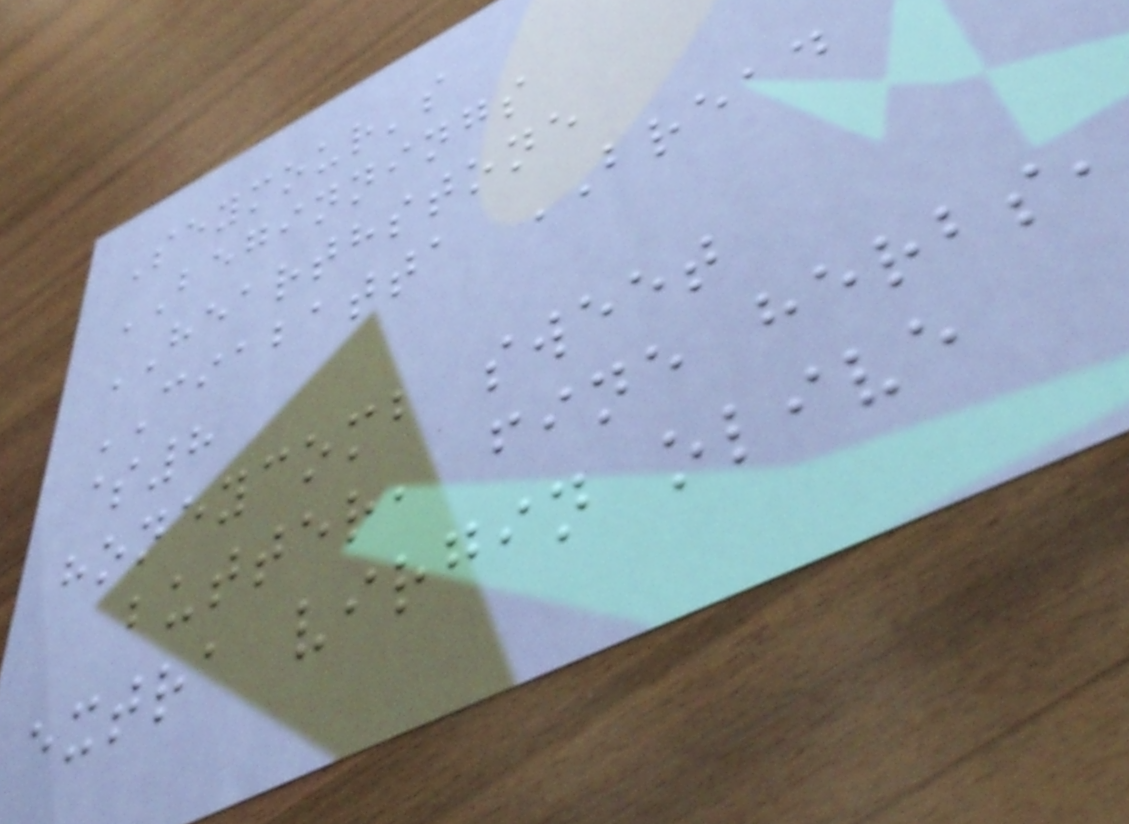Seymour's
BEGINNINGS
HEARTHSTONE
CIABATTA BREAD
$8
honeycomb sweet
butter, fine herbs,
extra virgin olive
